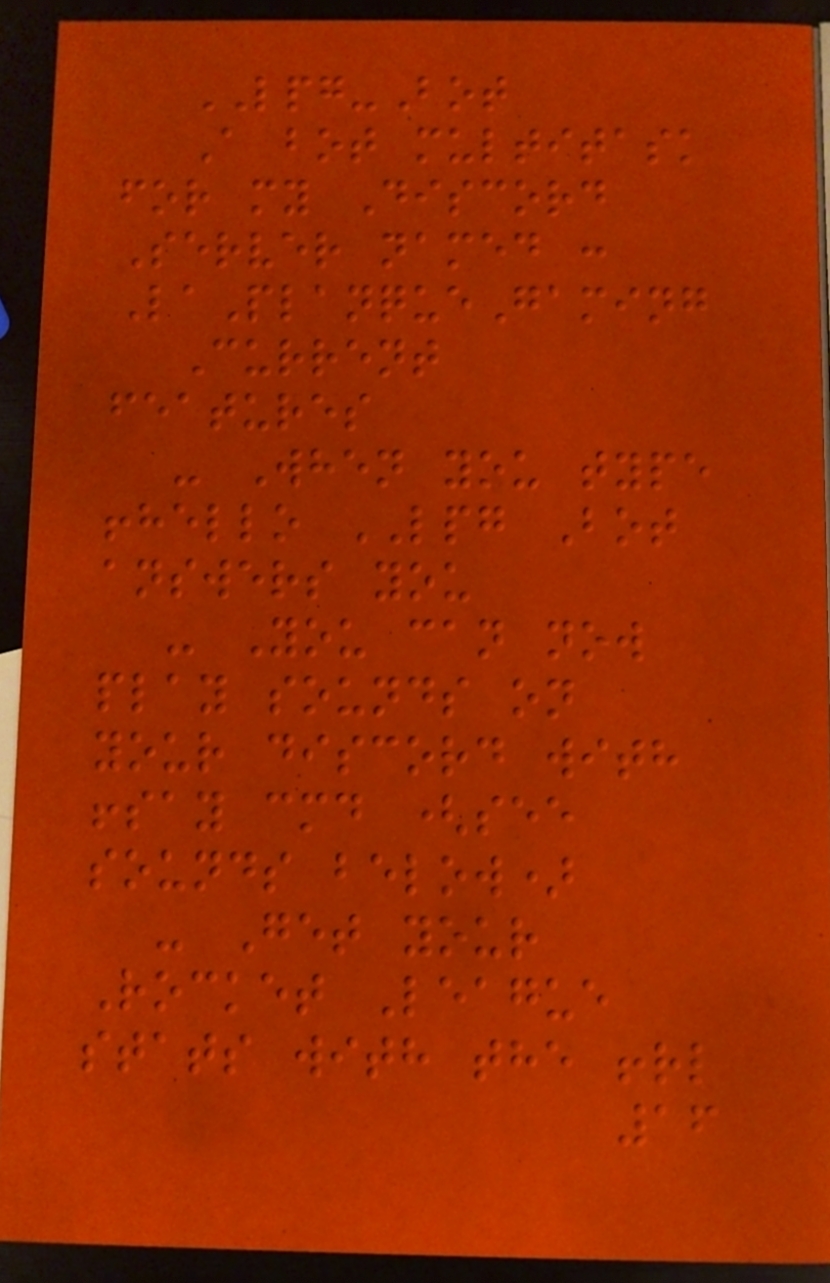LPG-Bot
A bot multitask
for my Discord
Server named :
LaPlanqueGaming
Current
features
- When you type
!hello LPG Bot
answers you
- You can now
play sounds on
your discord with
!say cmd (see
sounds below)
- Get your
Rocket League
stats with the !rl
16
